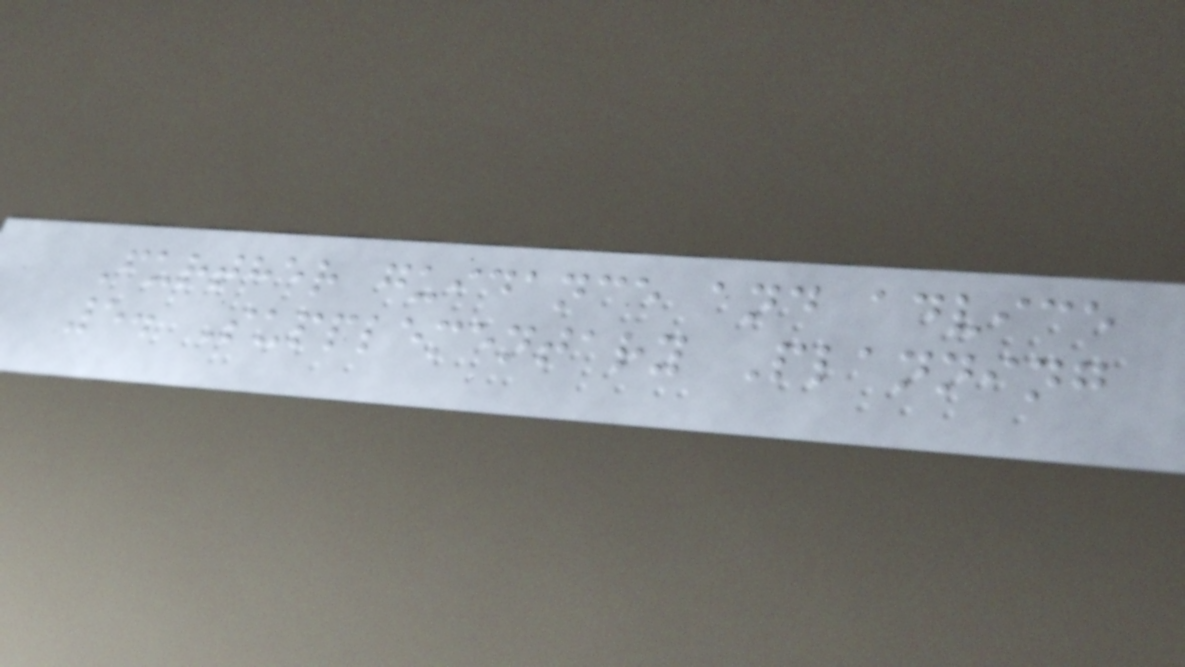Further guidance and advice
5. Supplementary Planning
